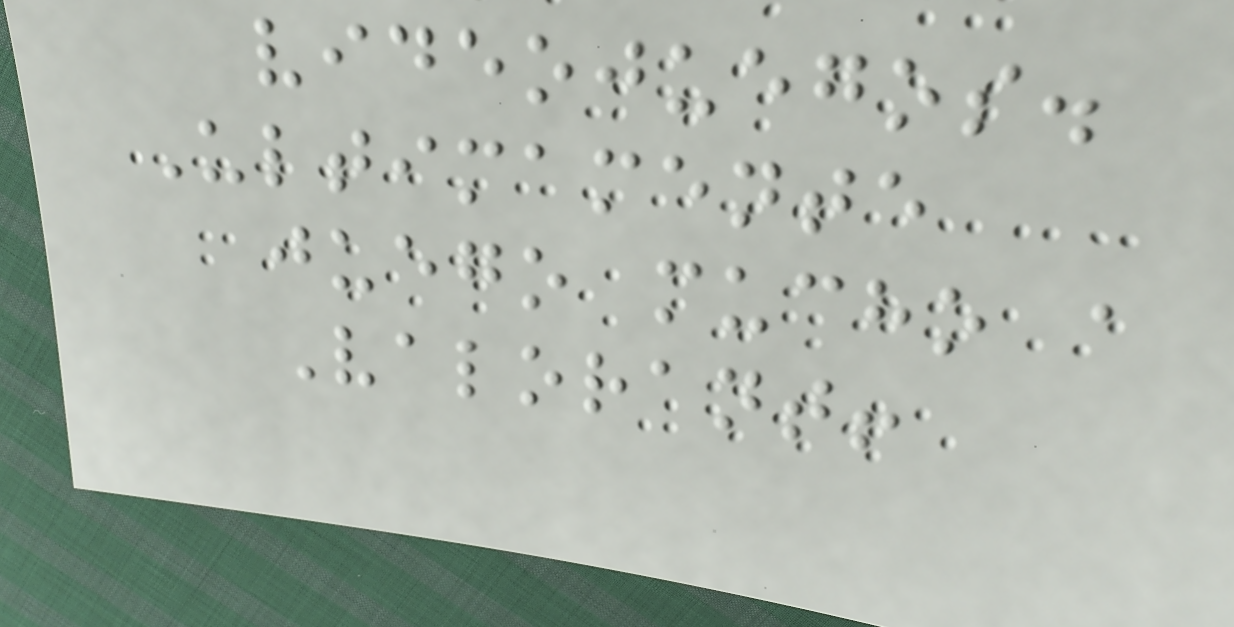videojuegos.
Ultimamente
juego mucho a
Valorant!
